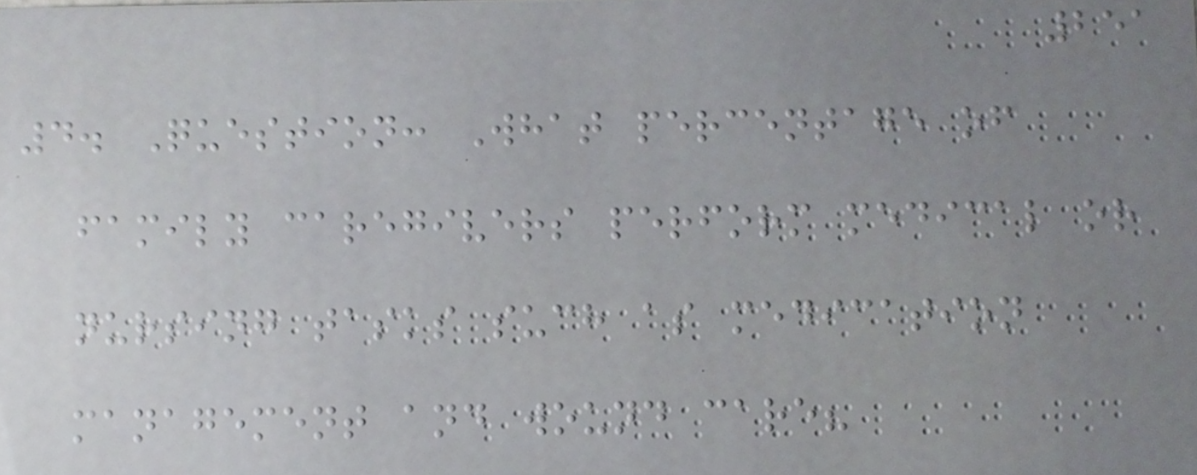251
4. Question: What percentage of
family caregivers perform medical or
nursing tasks such as medication
management and wound care?
